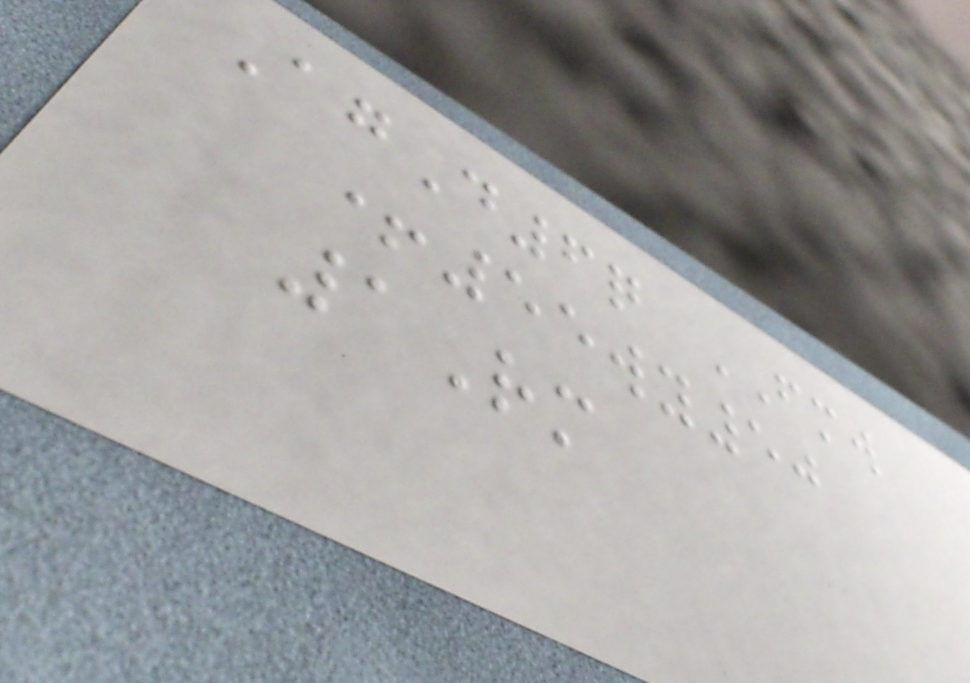AgD6q FMW
+55wy50
1Rm
